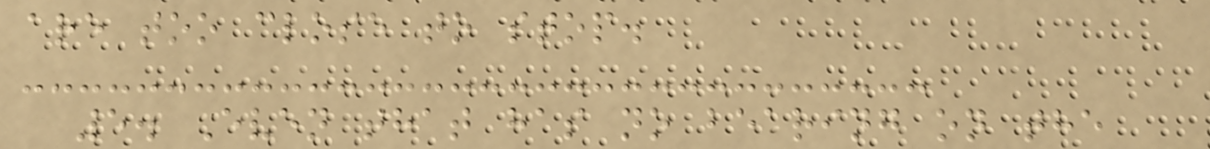are too close to stop.
5. Even that has no bearing on the
